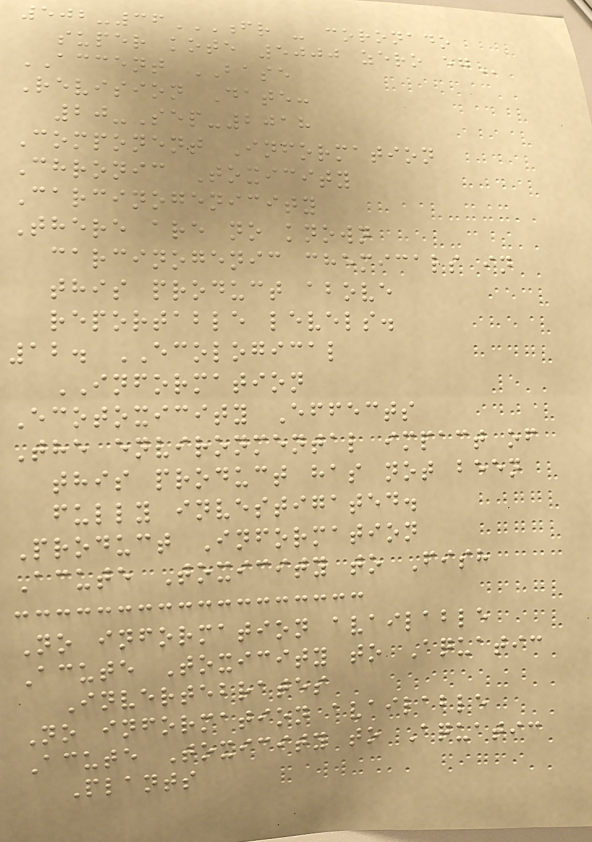502-36FR - CORONADO
SUPER KOTE 5000 ZERO EG
ACCENT BASE
Revision Date:
20-Sep-2018
Component Information
Chronic Toxicity
Carcinogenicity
There are no known
carcinogenic chemicals in
this product above
reportable levels.
12. ECOLOGICAL
INFORMATION
Ecotoxicity Effects
The environmental impact of
this product has not been
fully investigated.
Product Information
Acute Toxicity to Fish
No information available
Acute Toxicity to Aquatic
Invertebrates
No information available
Acute Toxicity to Aquatic
Plants
